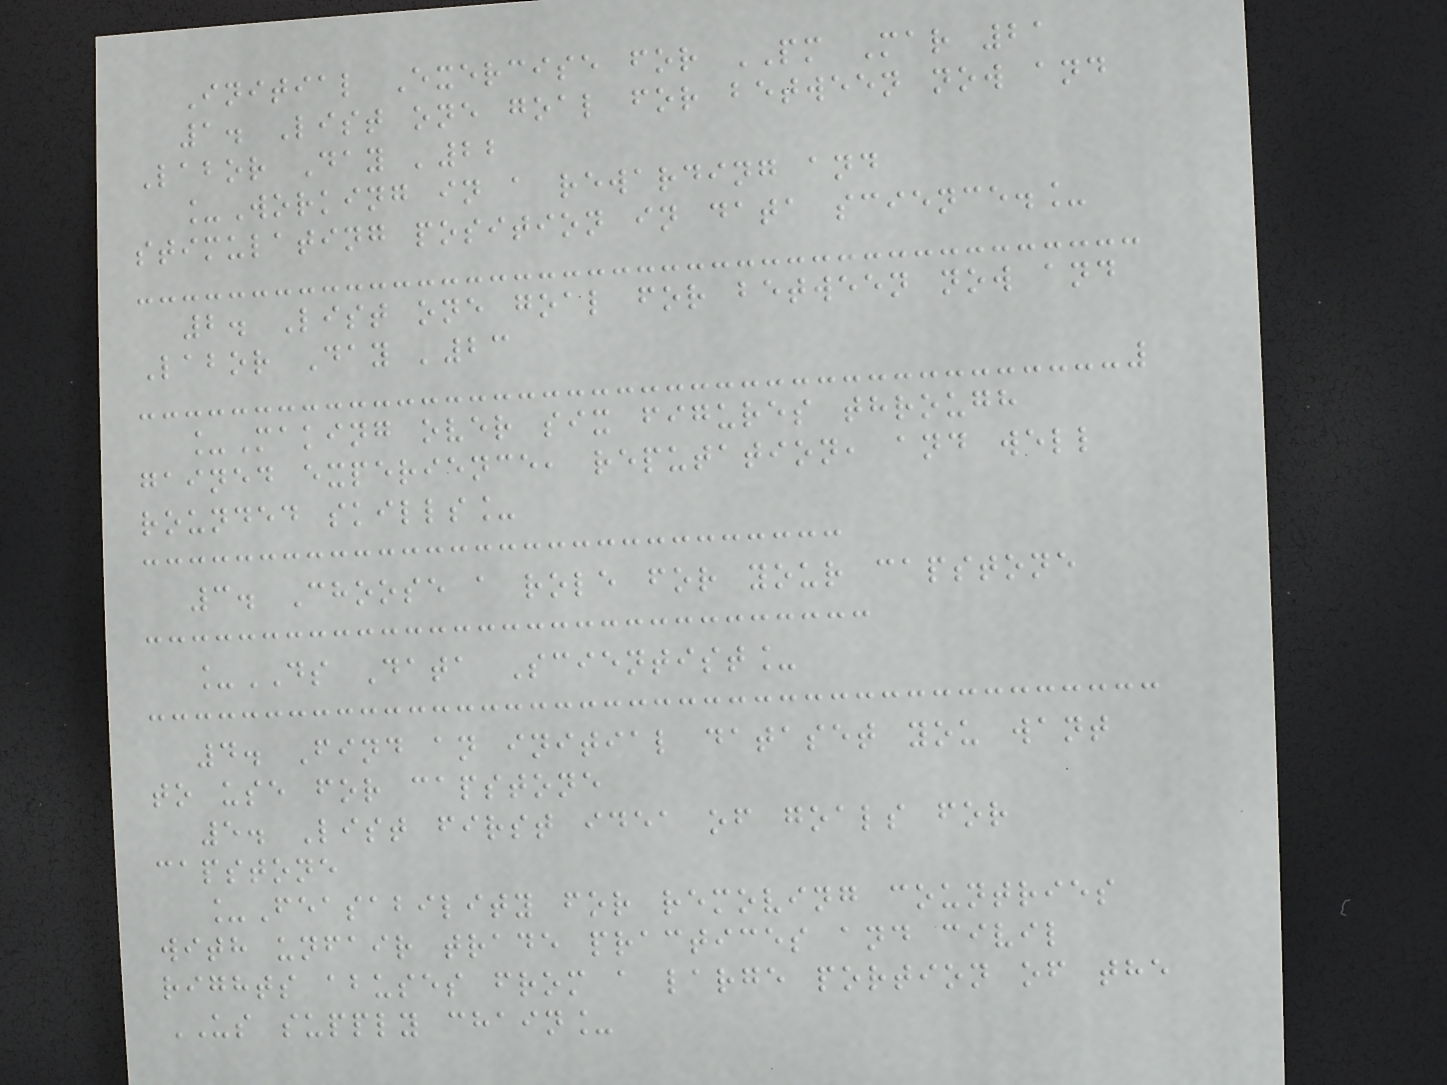Initial Exercise for PM Mar 21
1. List one goal for between now and
Labor Day '22
_Working in a rewarding and
stimulating position in data science._
2. List one goal for between now and
Labor Day '23
_Making over six figures through
gained experience, reputation, and well
rounded skills_
3. Choose a role for your capstone
_DS Data Scientist_
4. Find an initial dataset you want
to use for capstone
5. List first idea of goals for
capstone
_Feasability for removing countries
with unfair trade practices and civil
rights abuses from a large portion of the
US supply chain_
